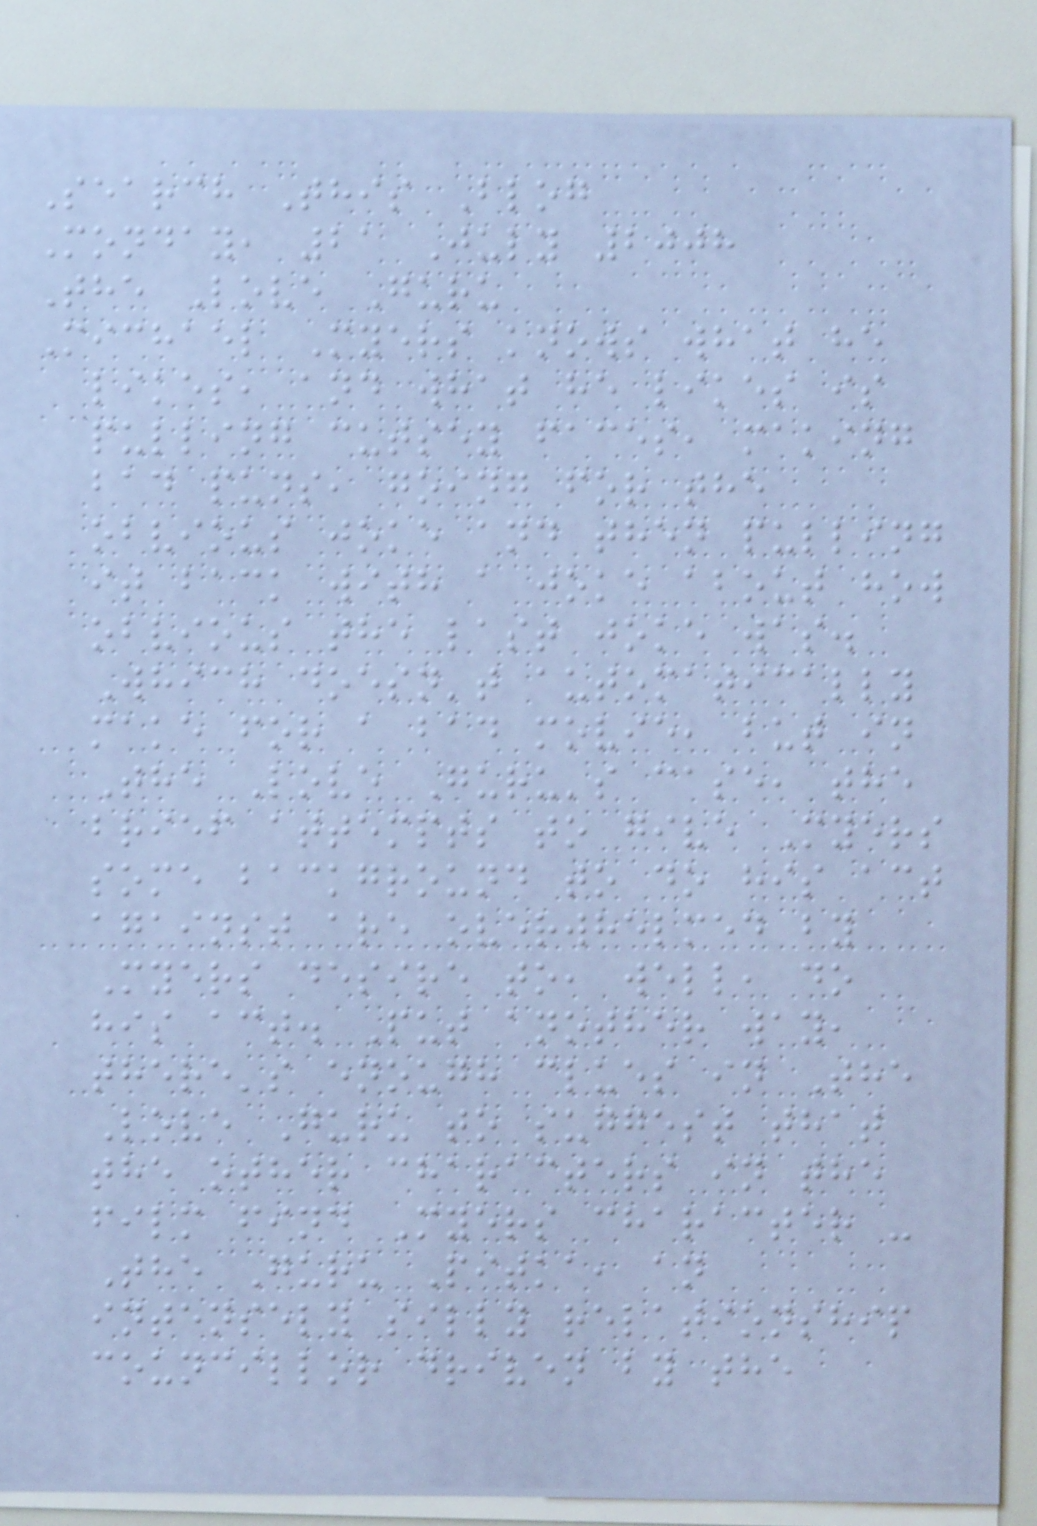Search This Blog
Monday, 21 July 2008
The Love Guru
Michael Myers knows what he
likes, and what he likes is
pulling cutsey faces, making
bad puns, going for the
obvious joke and then pulling
it back with a joke about how
obvious the last joke was.
Which doesn't automatically
make for a bad movie, but in
The Love Guru's case, the
brief attempts to give Myers
some background to do his act
against are overwhelmed by
Myers desire to, well, do
his act. Put another way,
there's enough clues in The
Love Guru to suggest that
the other characters in the
film find Myers character -
The Guru Pitka, an
intensely silly relationship
councillor driven by the
